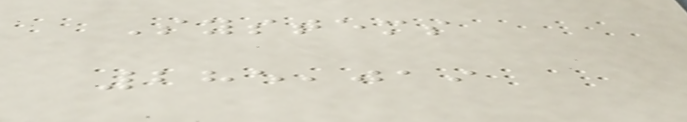Systems
285,019
